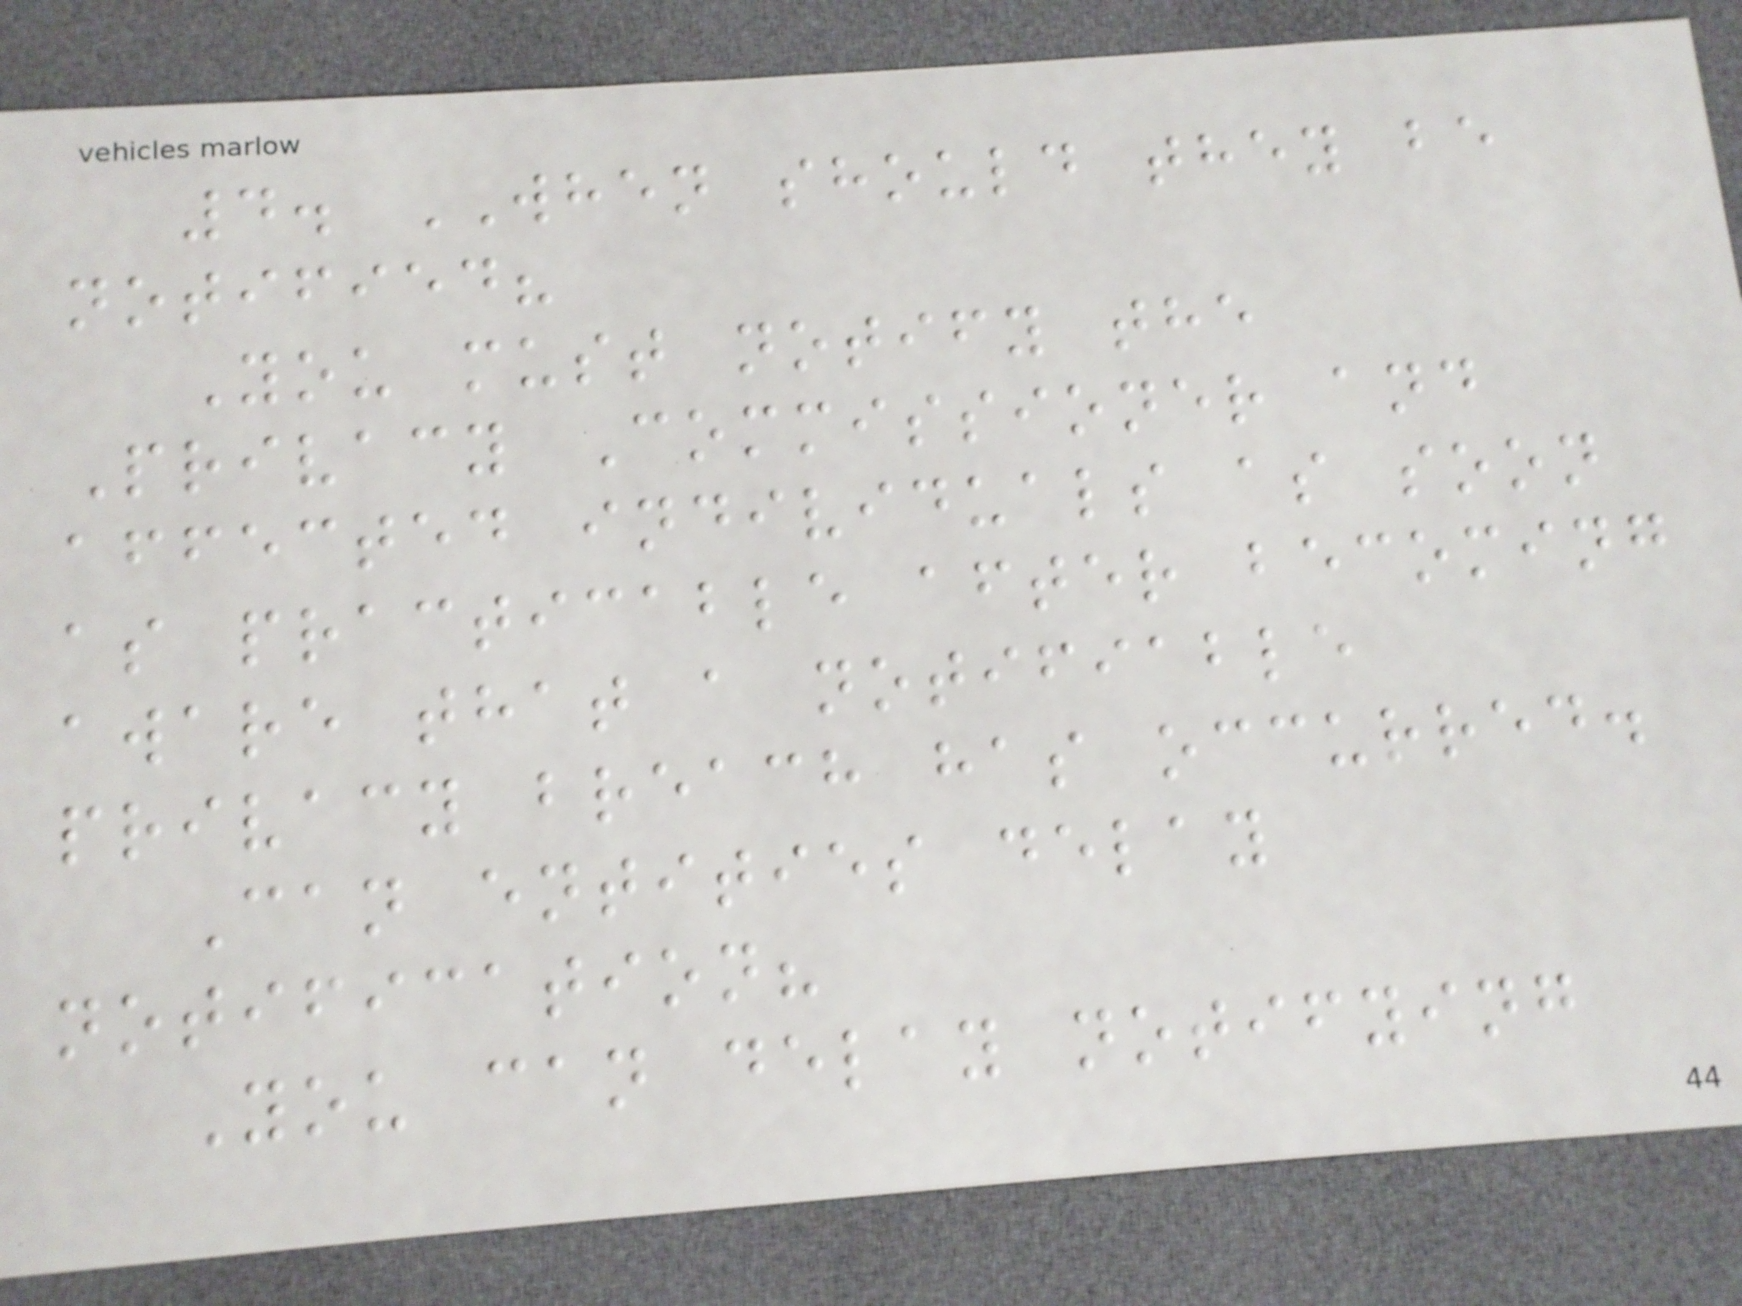4. WHEN should they be
notified?
You must notify the
Privacy Commissioner and
affected individuals as soon
as practicable after becoming
aware that a notifiable
privacy breach has occurred.
Can entities delay
notification?
You can delay notifying
